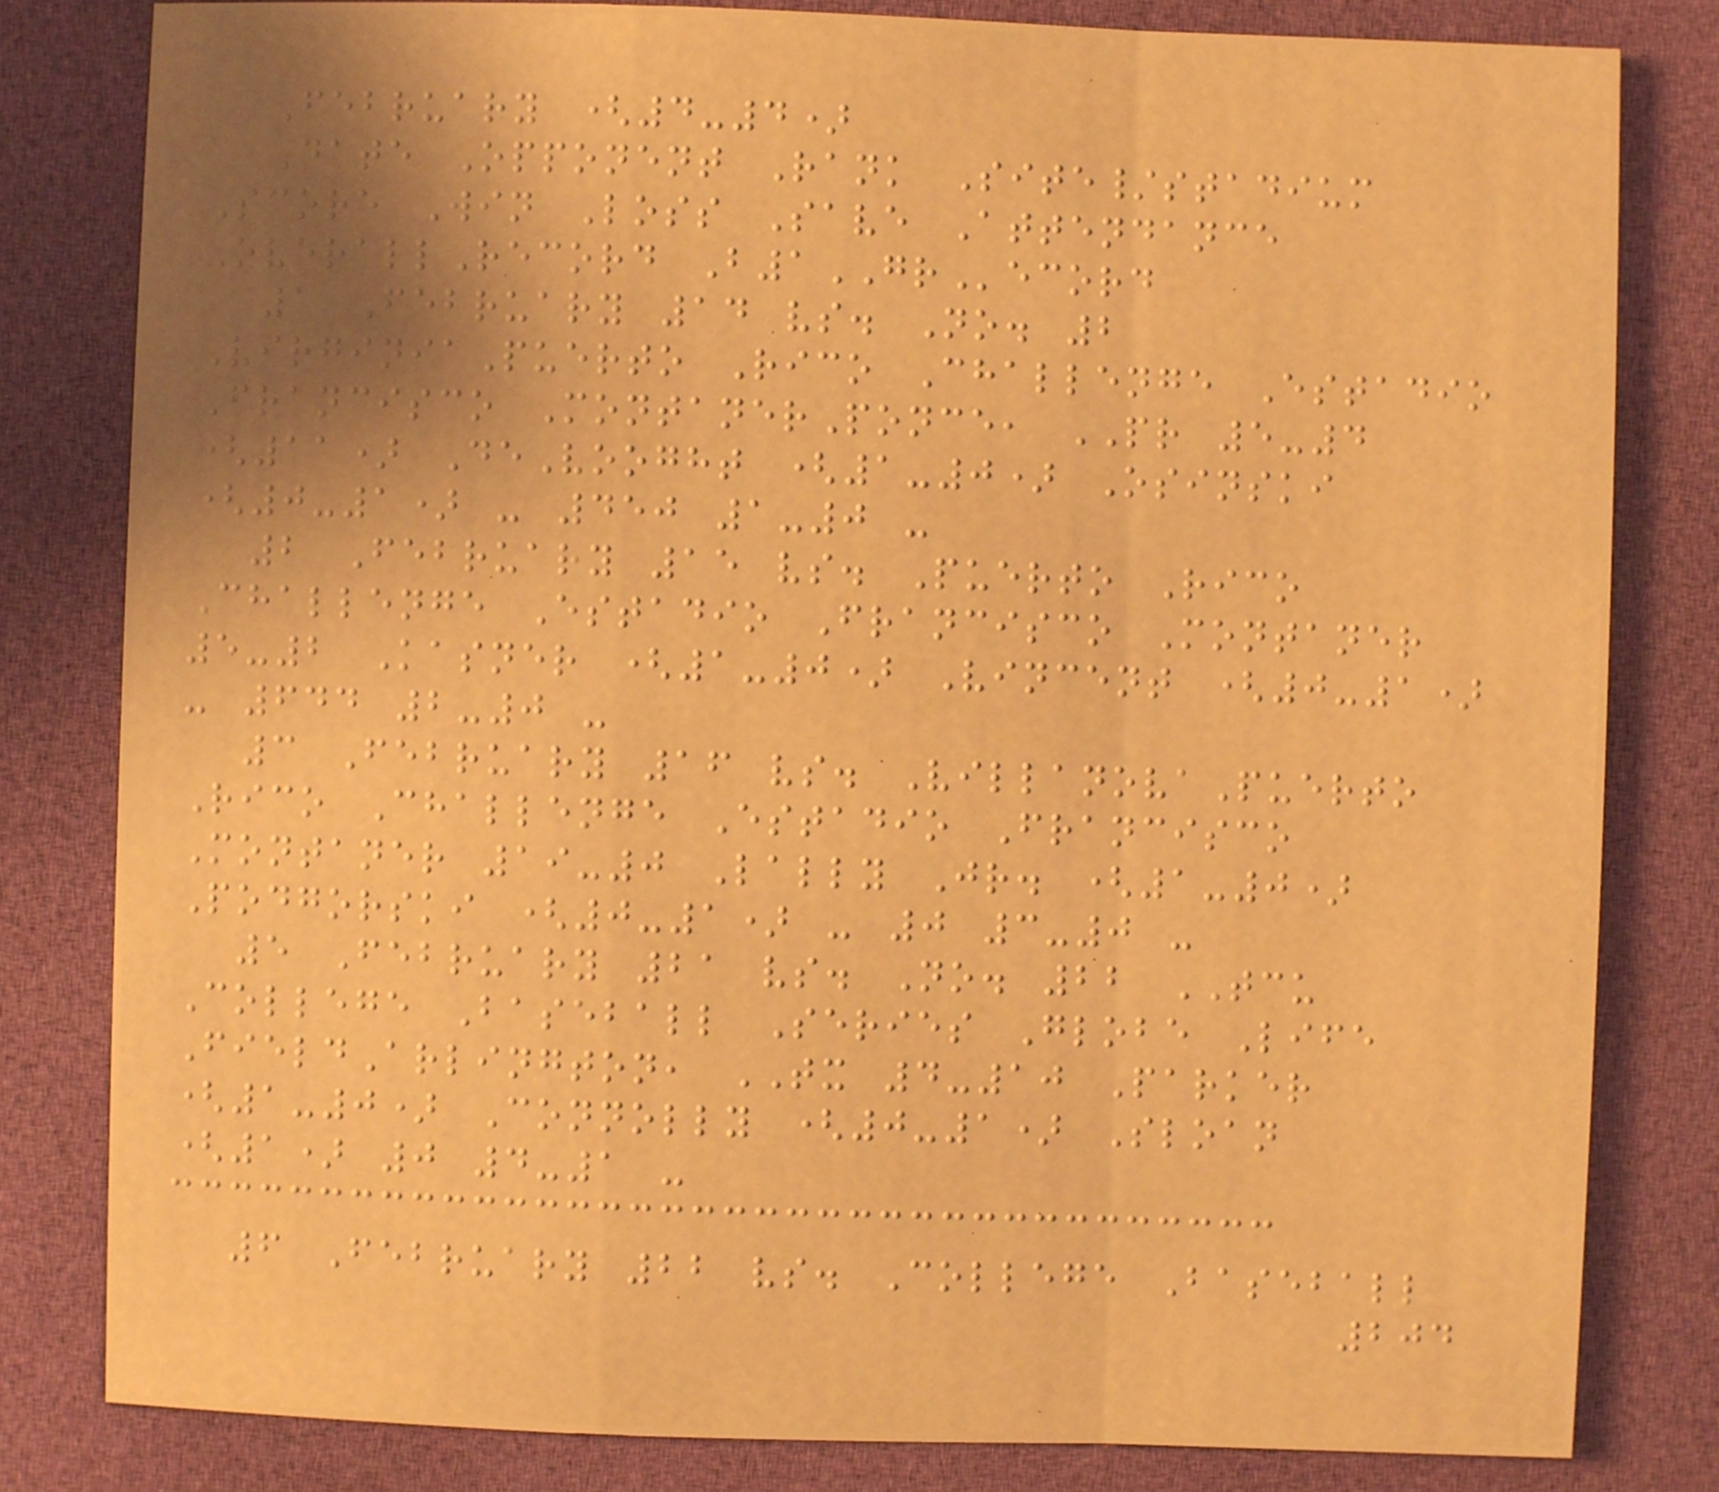February (4-4)
Date Opponent Rank Site/stadium
Score Win Loss Save Attendance
OverallRecord B1GRecord
1 February 14 vs. No. 2
VirginiaPuerto Rico Challenge Estadio
Francisco MontanerPonce, PR 5-4
(11) DeVooght (1-0) Osinski
(0-1) - 450 1-0 -
2 February 15 vs. Puerto Rico
Challenge Estadio Francisco Montaner
5-2 Kasner (1-0) Vincent (0-1)
- 644 2-0 -
3 February 16 vs. VillanovaPuerto
Rico Challenge Estadio Francisco
Montaner 19-0 Lally Jr. (1-0)
Podgorski (0-1) - 0 3-0 -
5 February 21 vs. No. 22 TCU
College Baseball Series Globe Life
FieldArlington, TX 4-10 Parker
(1-0) Connolly (0-1) Sloan
(1) 0 4-1 -
6 February 22 vs. College Baseball
204
